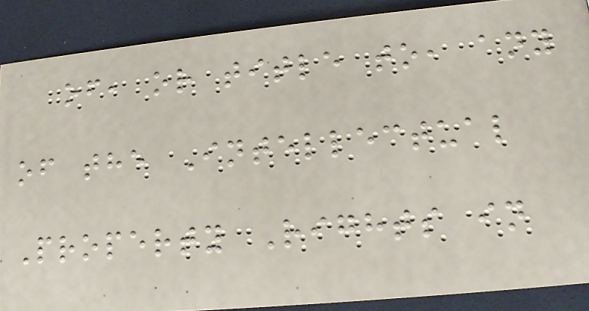of, or title to, any
of the Intellectual
Property Rights in
